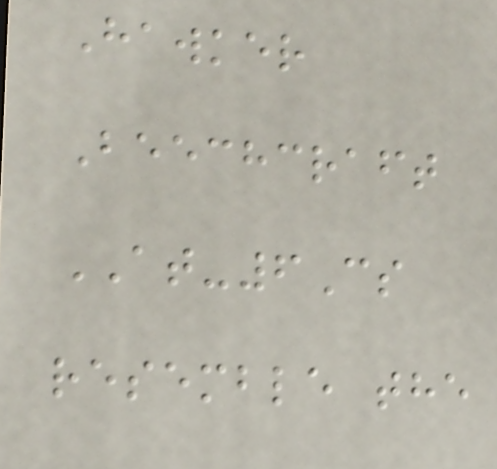Hawker
Beechcraft
AT-6Cs
resemble the
